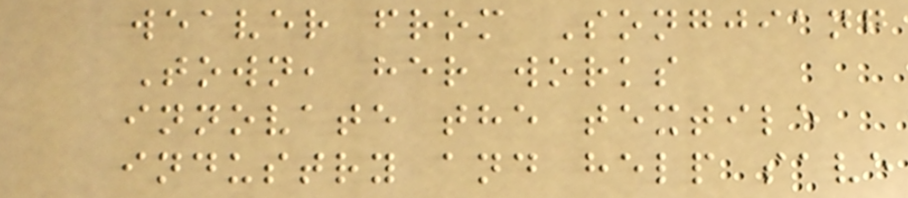weaver from Songjiang
Town, her works
innovate the textile
industry and help save
